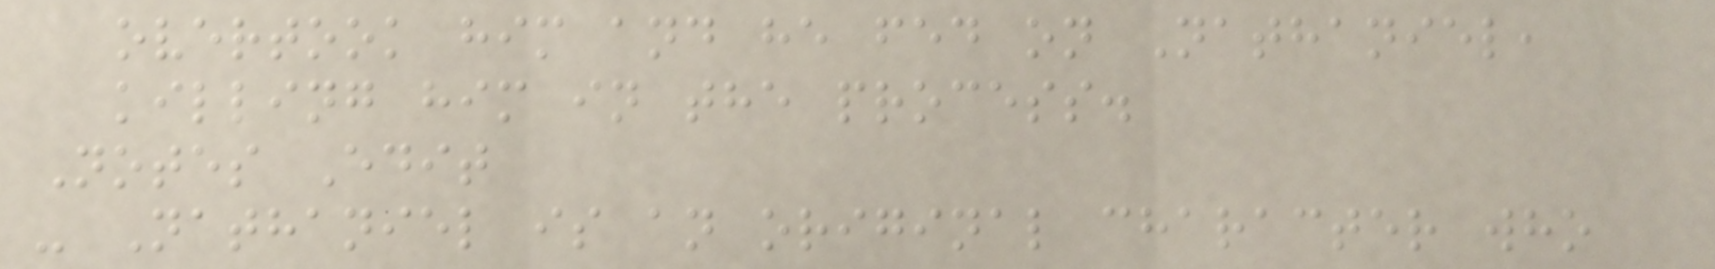overtook him and he fed on Nathaniel,
killing him in the process.
Notes Edit
- Nathaniel is an original character who
